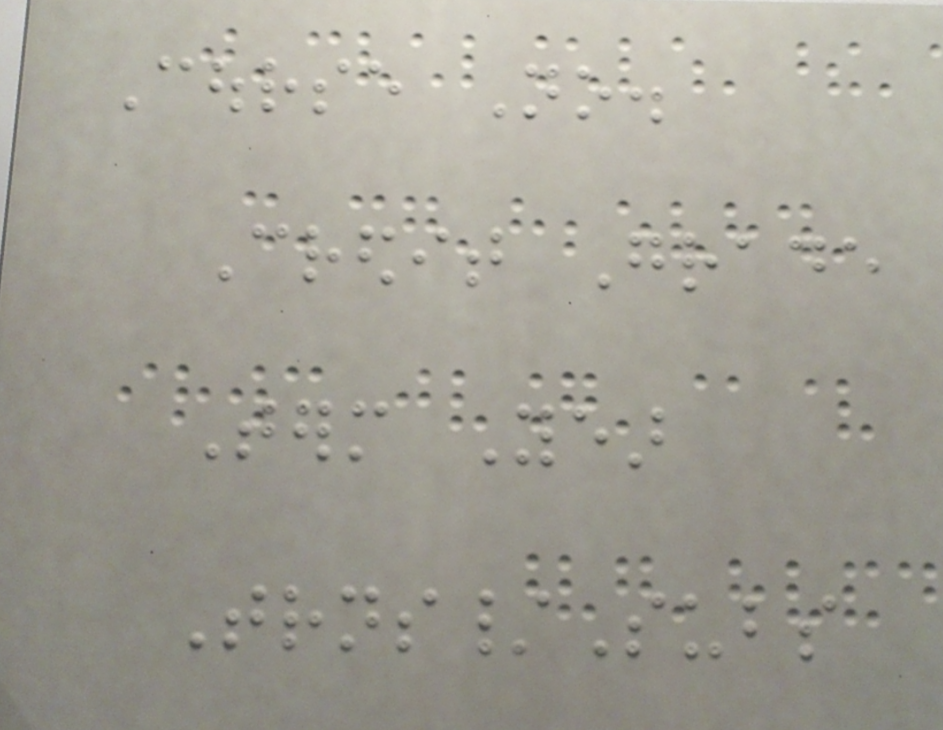Course No.
Credit Grade
Term Year
Trns/Subs
